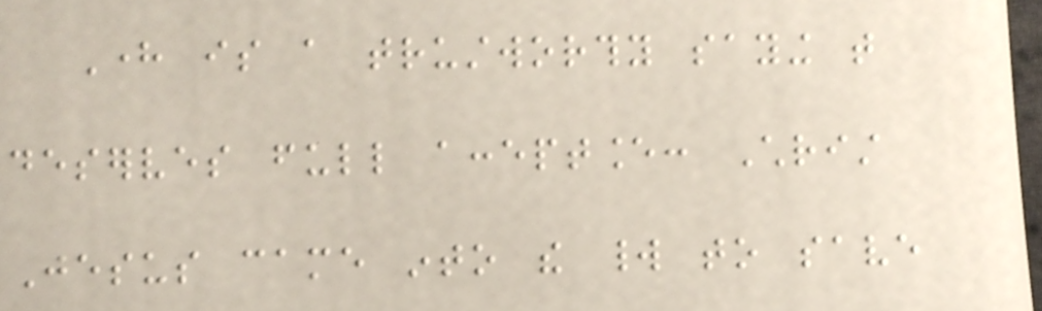Here is a trustworthy saying that
deserves full acceptance: Christ
Jesus came into the world to save
